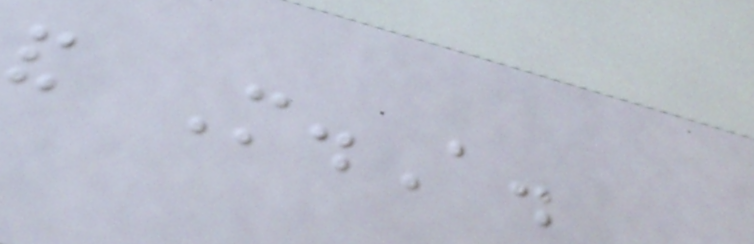and M.A.
